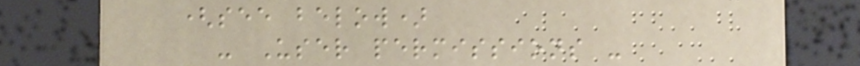(see below)
- User permissions -
